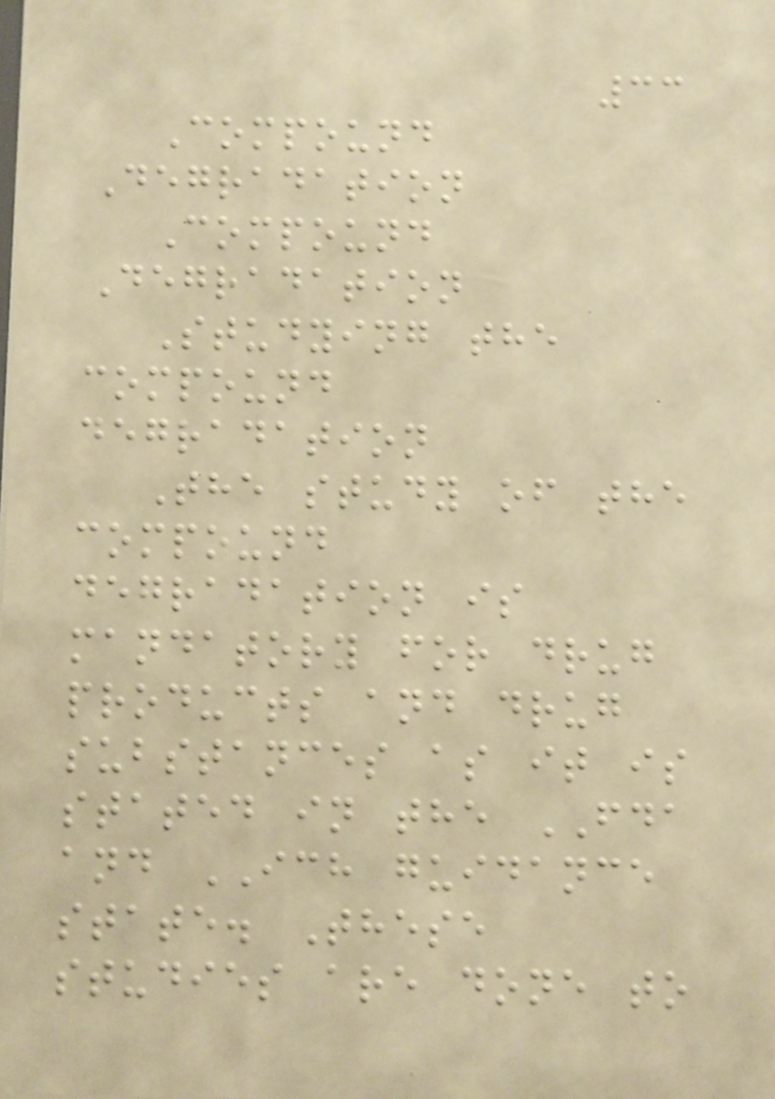33
Compound
Degradation
Compound
Degradation
Studying the
compound
degradation
The study of the
compound
degradation is
mandatory for drug
products and drug
substances as it is
stated in the FDA
and ICH guidance
state. These
studies are done to
